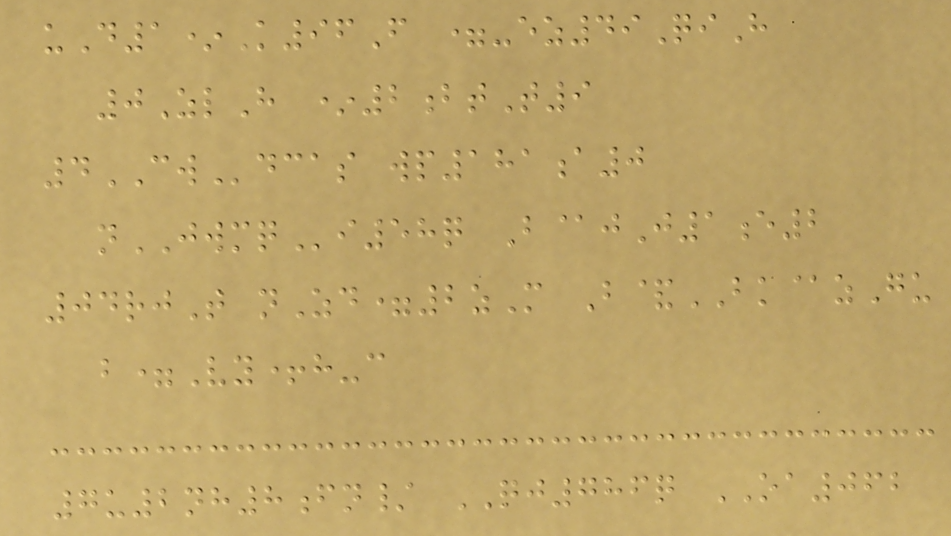uD1*K96F =-ez49QiH
0ZlH *2btT9
4CWdcas wp181a0
nJWMQi58q B@jJ1e2
04rjT nZd=2zM B&BK@zGu
b=Vy+h-c
7u2nh8fn/ QJ786q OA062
